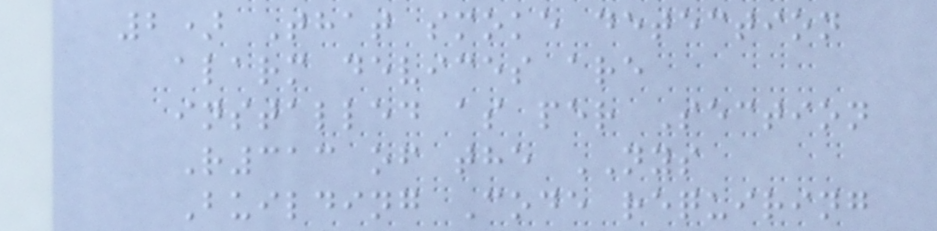2) That smoke detection
alarm devices are
installed as per Section
R313 of the NYS
Building Code requiring
